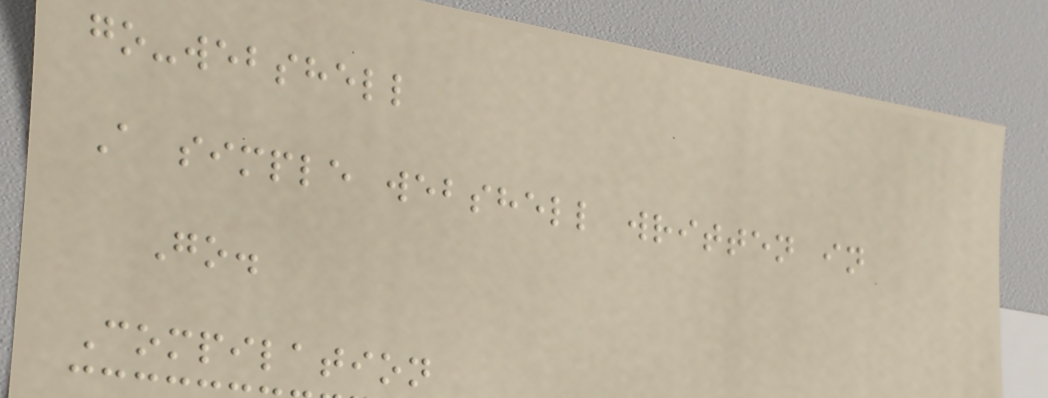go-webshell
A simple webshell written in
Go.
Compilation
